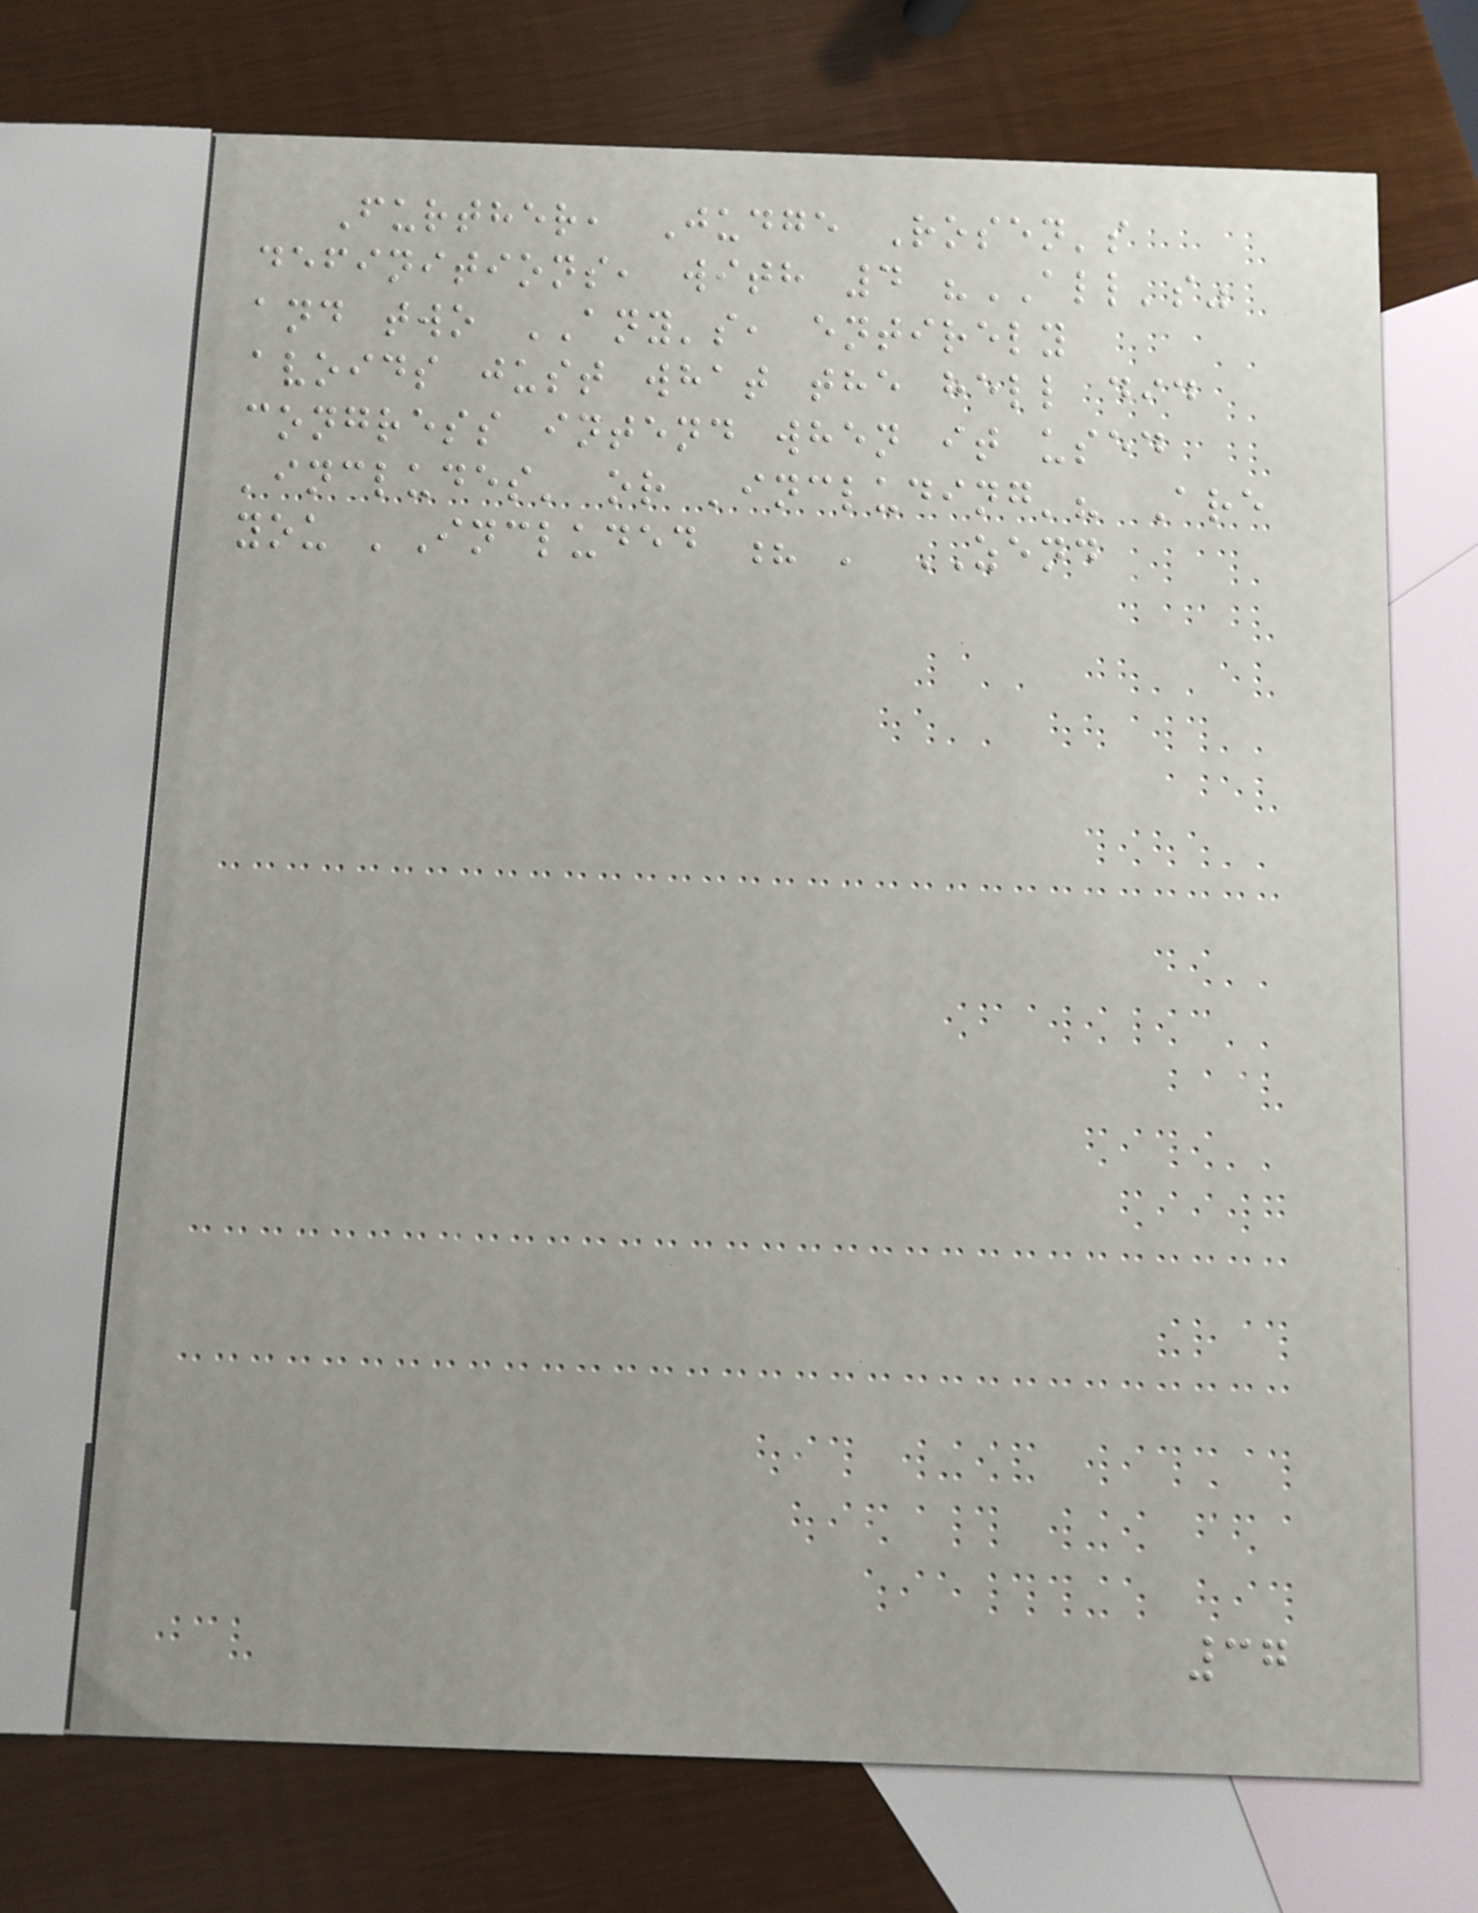Further, Judge Rosen's
definitions, with 4 "ALL's"
and two ANY's, entirely
avoids just what the hell did
congress intend when it used
'includes' or 'including'? Are
you 'Included ? ' ZEND
37
